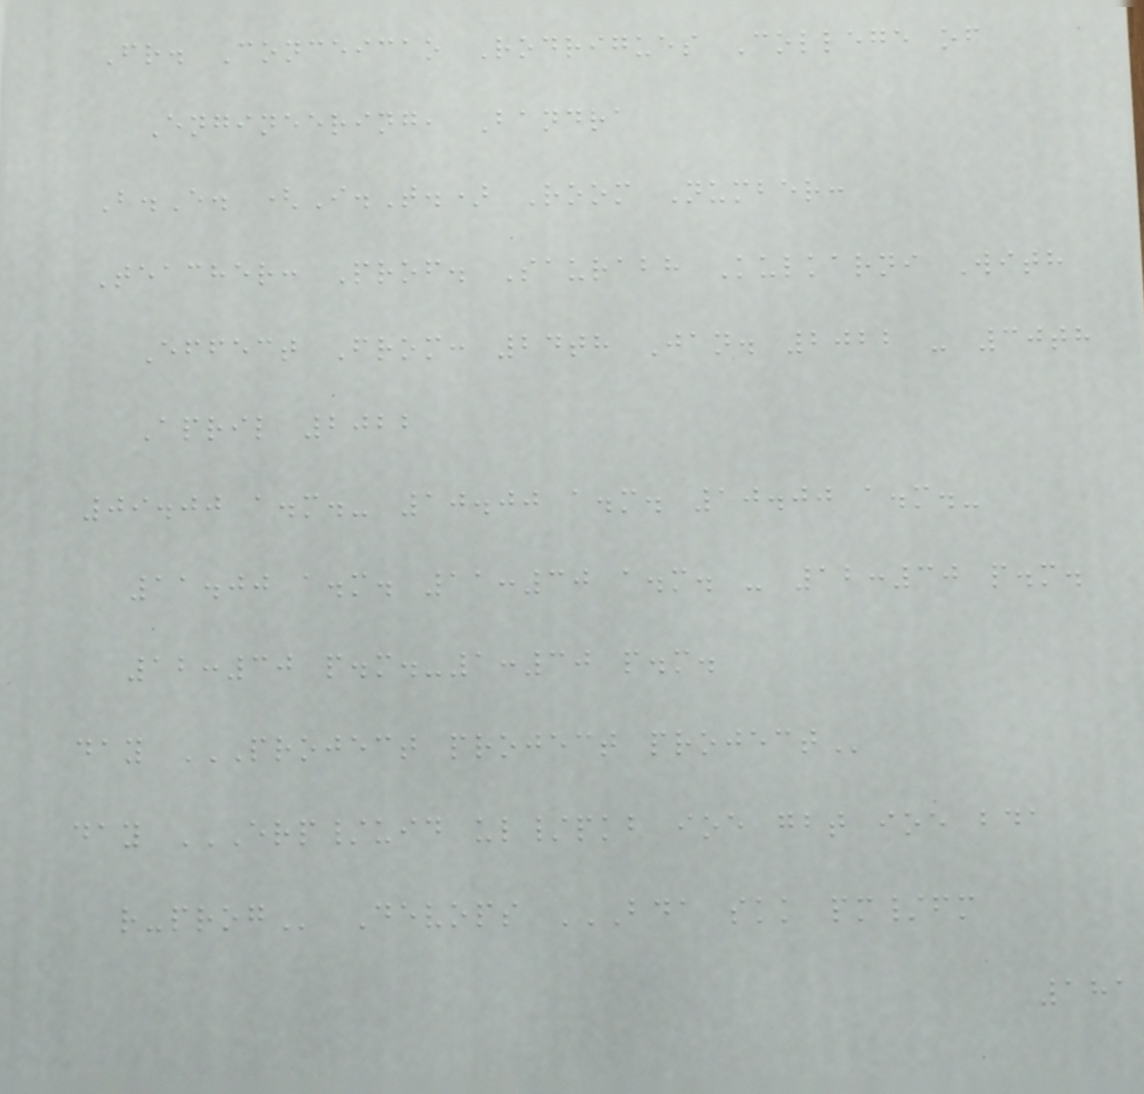Fr. Conceicao Rodrigues College of
Engineering, Bandra
B.E. (I.T.) Room Number:
Teacher: Prof. Saurabh Kulkarni With
Effect From: 24th Jan. 2022 - 30th
April 2022
09.00 a.m.- 10.00 a.m. 10.00 a.m.-
11.00 a.m. 11:30 a.m. - 12:30 p.m.
12:30 p.m.-1:30 p.m.
day PROJECT PROJECT PROJECT
day ERP/UID UL/PKB IOE GBT IOE BDA
R-PROG Devops BDA SKK PM/FM
181
